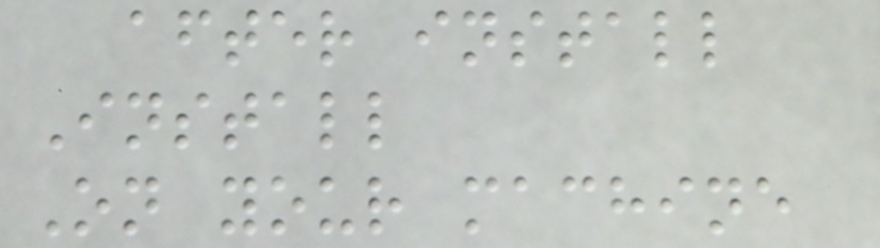after install
Install
On your machine
